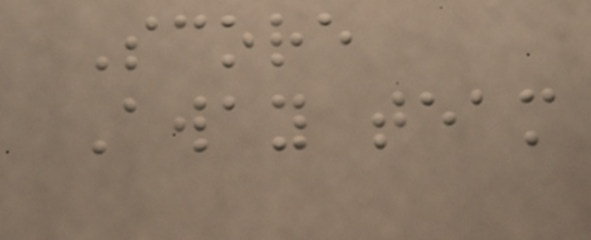Score
Away team
